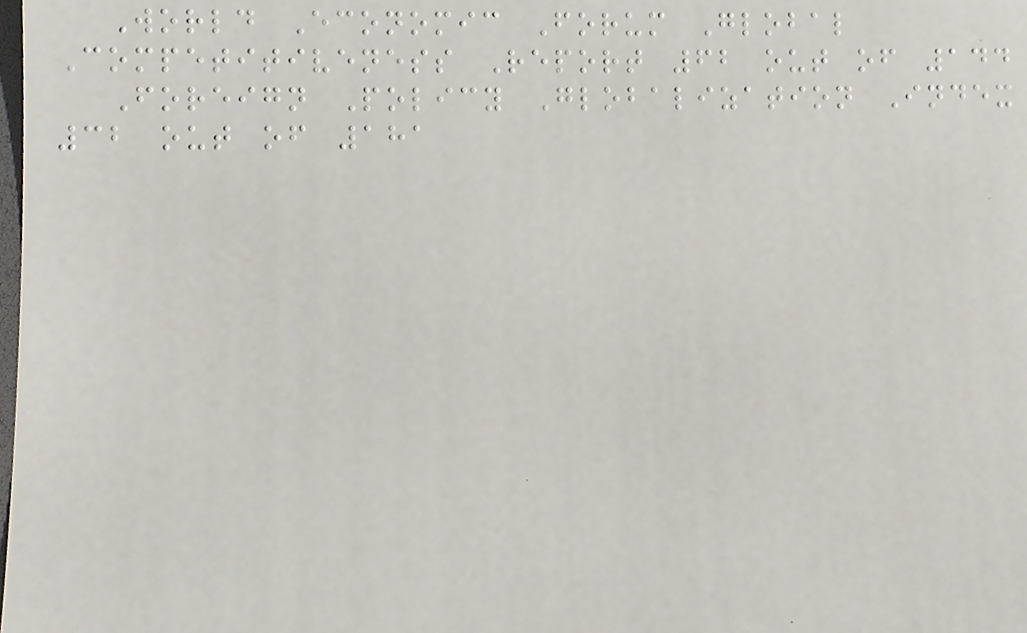World Economic Forum Global
Competitiveness Report 62 out of 144
Foreign Policy Globalization Index
32 out of 181
